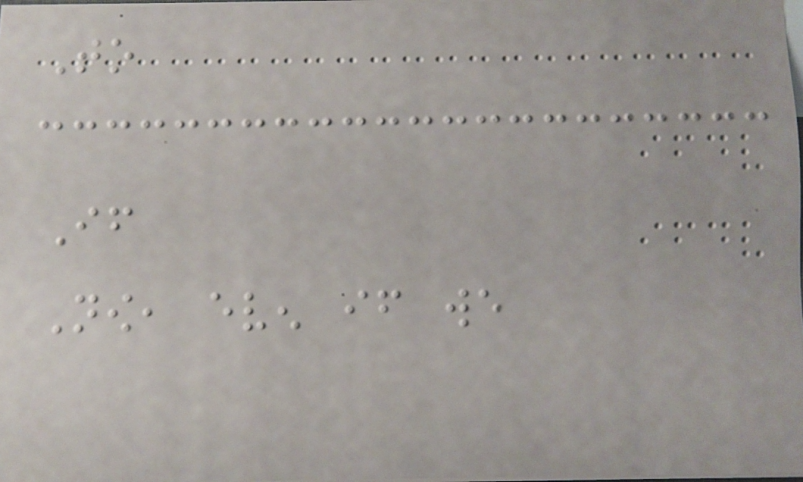To
If
Now, even if we
